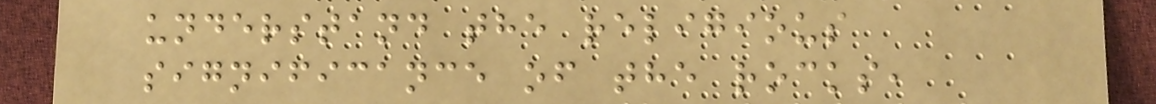understand the religious
significance of the rocks,
